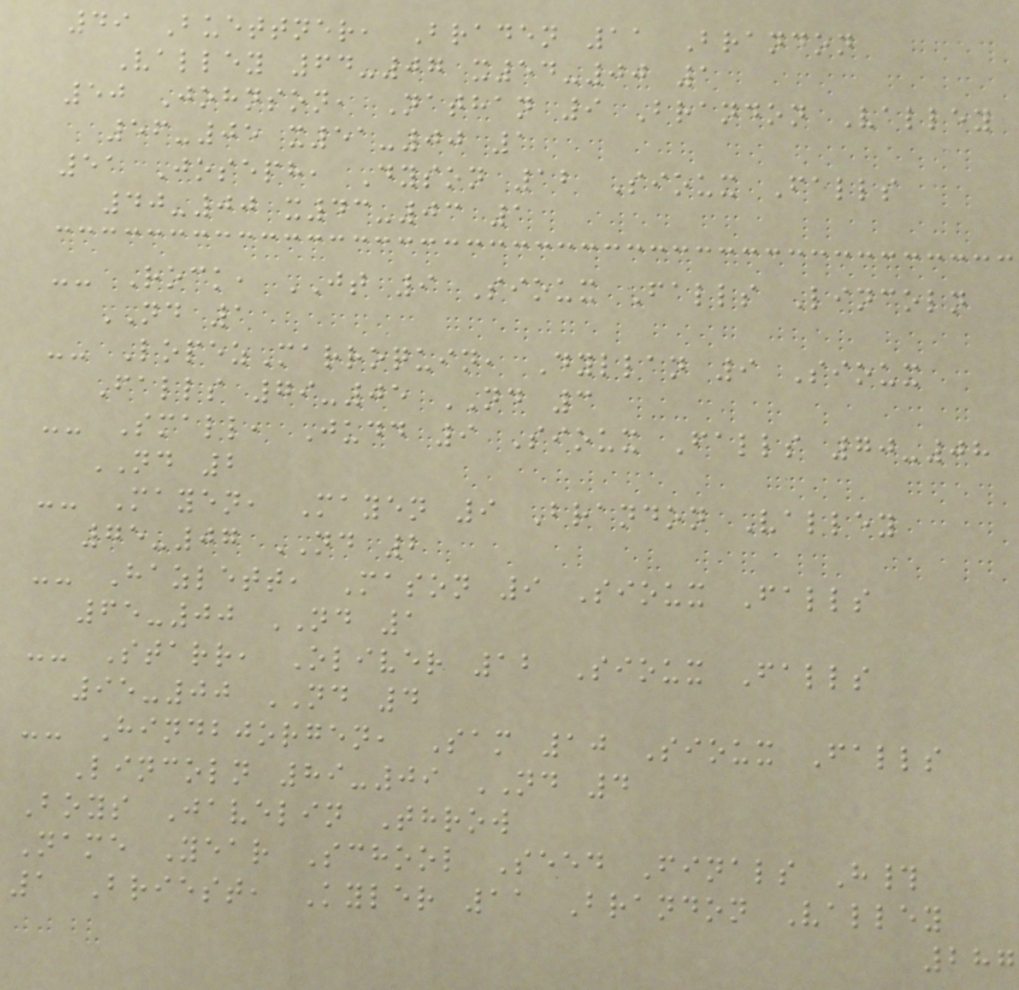49 Buettner, Braden 11 Brandon
Valley 64-07 x54-00 1
50 Johnson, Nathan 9 Brandon Valley
56-05 x51-00 1
51 Joseph, Dyson 12 Sioux Falls
40-00 x43-03 1
-- Rock, JT 9 Sioux Falls Lincoln
ND 1
-- LopezMarroquin, Dyllan 9 Sioux
Falls 79-05 ND 3
-- Small, Judd 9 Sioux Falls 70-08
ND 2
-- Mayen, Mayen 9 Brandon Valley
75-07 ND 2
-- Hazlett, Mason 9 Sioux Falls
65-00 ND 1
-- Starr, Oliver 12 Sioux Falls
95-00 ND 4
-- Hindbjorgen, Sam 10 Sioux Falls
Lincoln 89-09 ND 4
Boys Javelin Throw
Name Year School Seed Finals H#
1 Briest, Kyler 11 Brandon Valley
287
